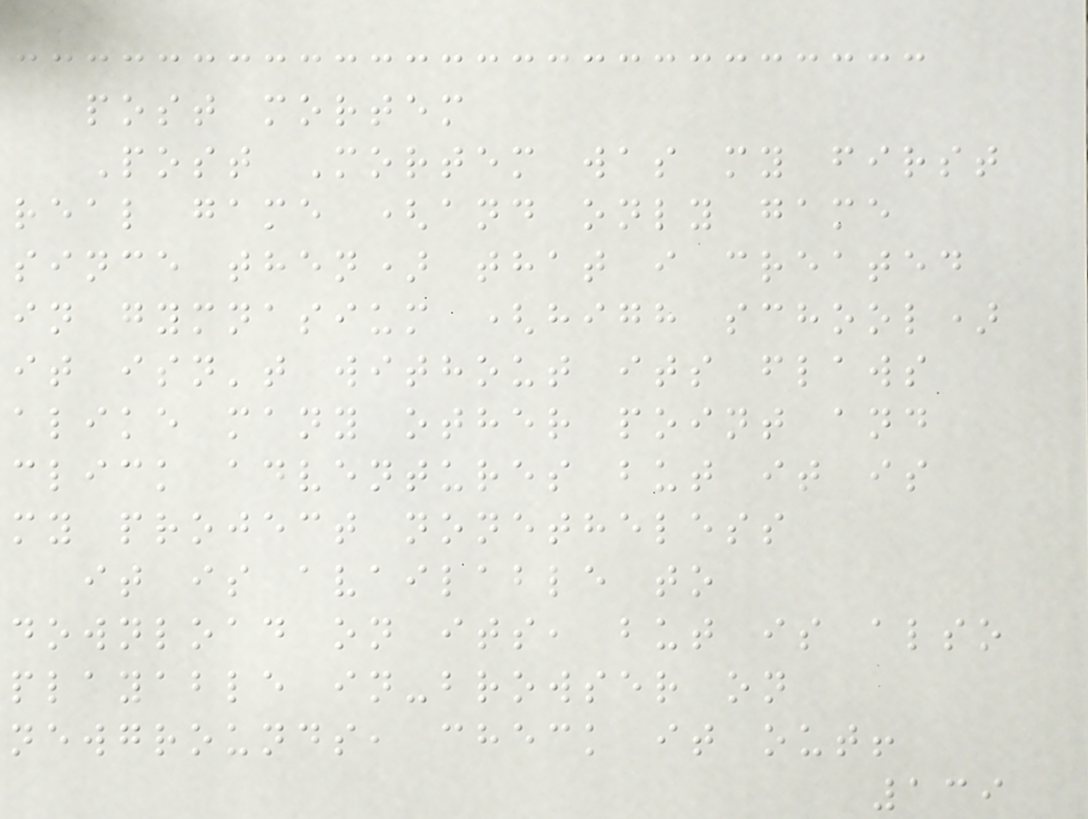post mortem
Post Mortem was my first
real game (and only game
since then) that i created
in gymnasium (high school)
it isn't without its flaws
alike many other point and
click adventures but it is
my project nonetheless
it is available to
download on its, but is also
playable in-browser on
newgrounds, check it out!
139
